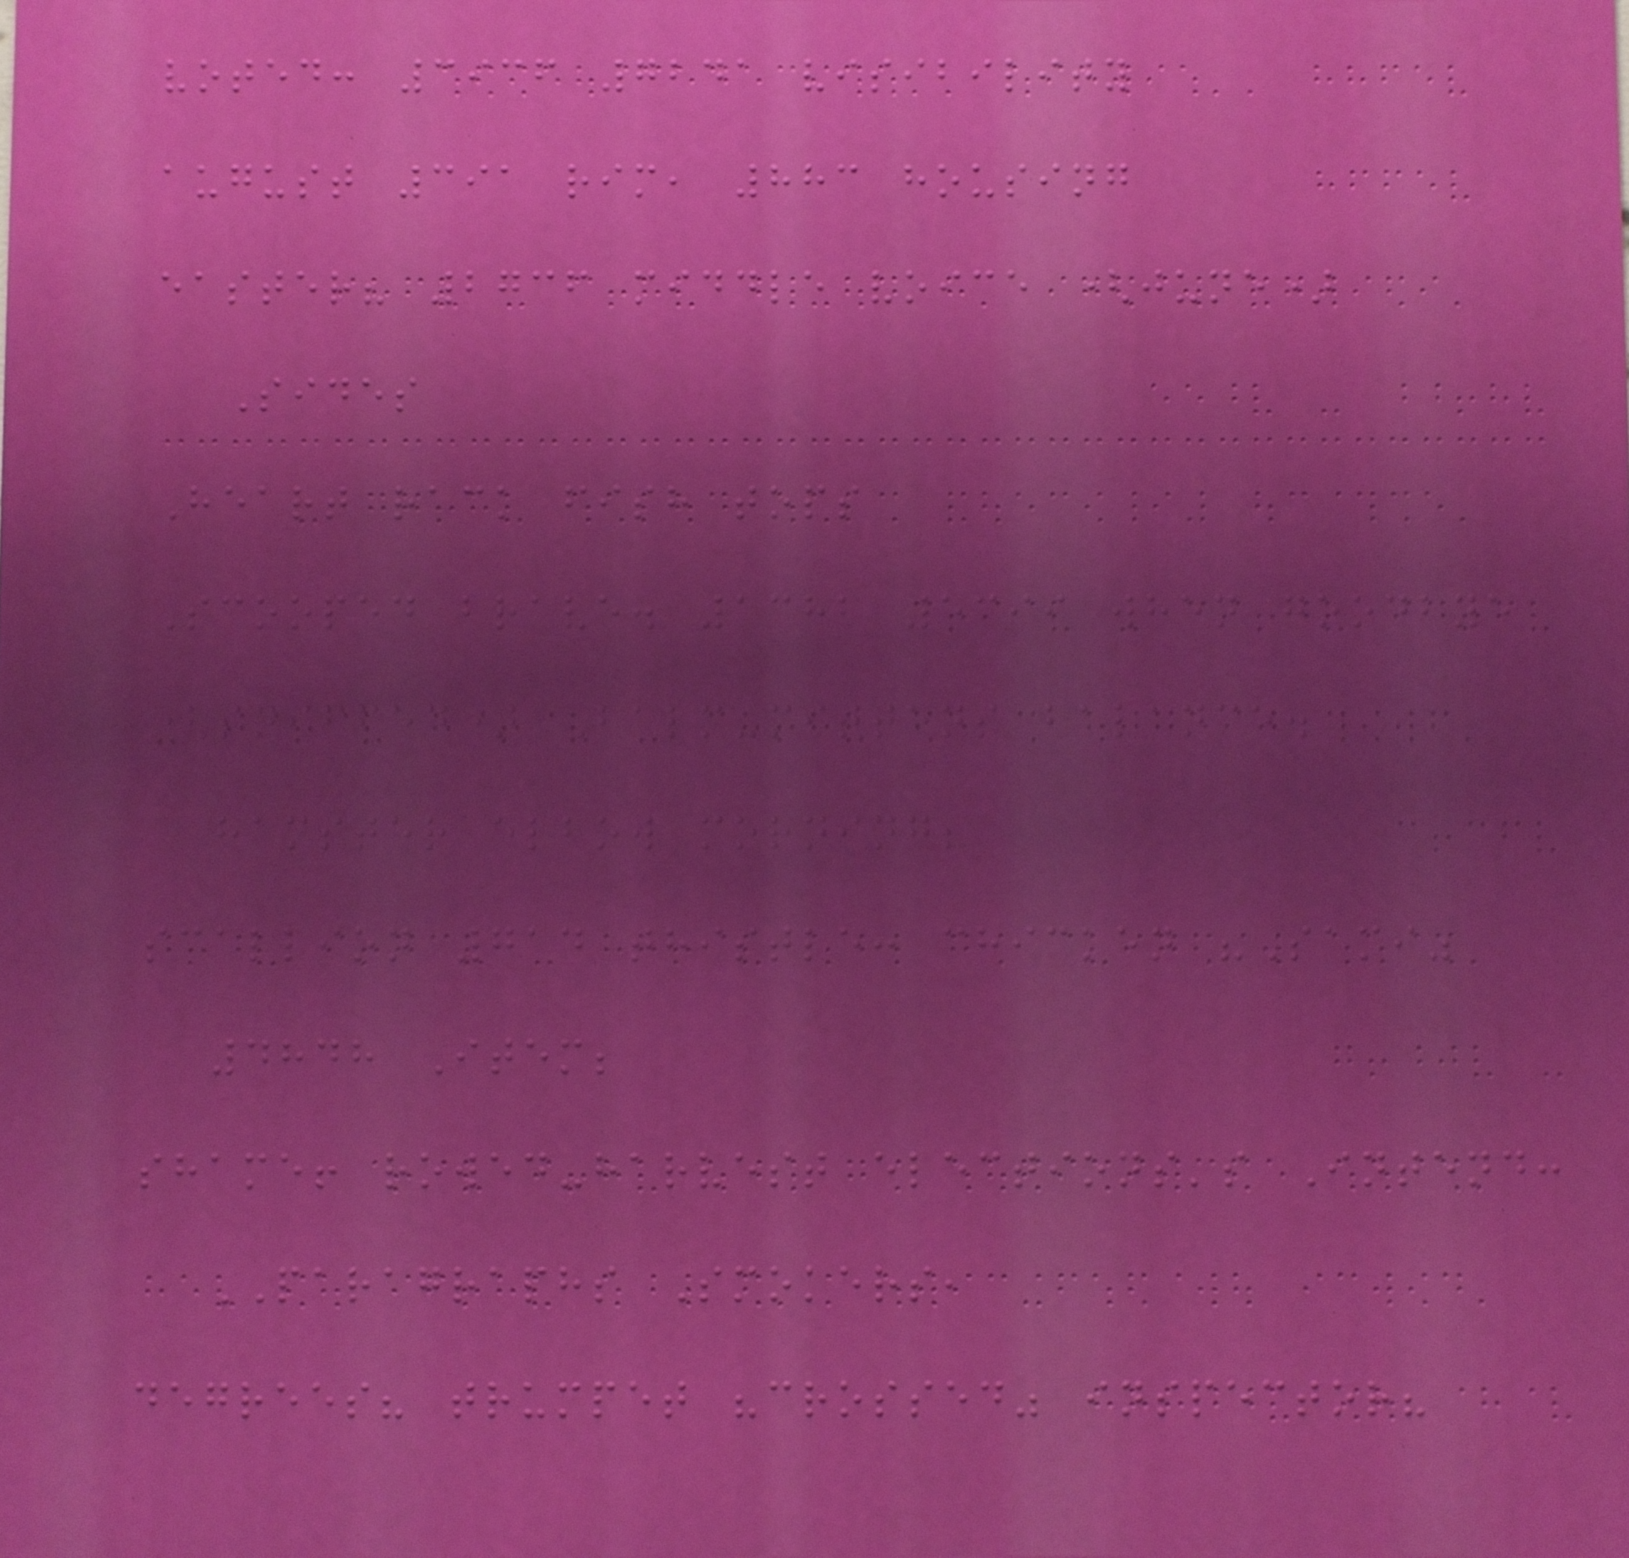voted: 3936 7241 visibility
august 391 rim, 883 housing
easter? 2736 middle voice (june)
Sides
Heart rack fish tops
Scooped brave. 1382 5399 when goodbye
(sniffed) Balm-mittens balance.
hamster elbow morning;
scallion 714 thistle: chicken "Sami"
4848 Item;
shame! rowed-harvest elections's Intend:
PARAGRAPHS Smokers,
degrees? trumpet "crossed" inspector?
